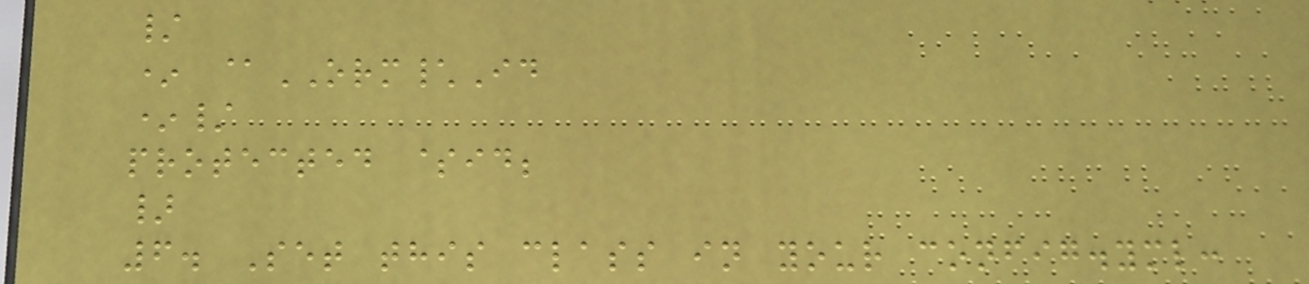/
* @ORM\Id
*/
protected $id;
}
6. Set this class in your config.yml:
